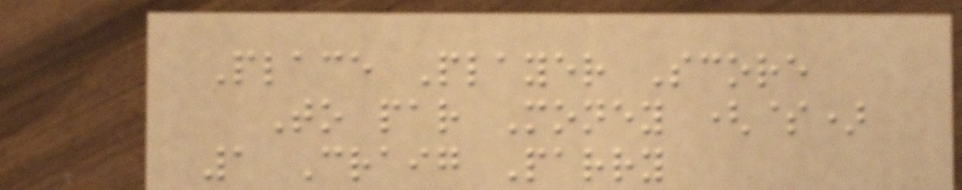Place Player Score
To par Money ($)
1 Craig Parry
